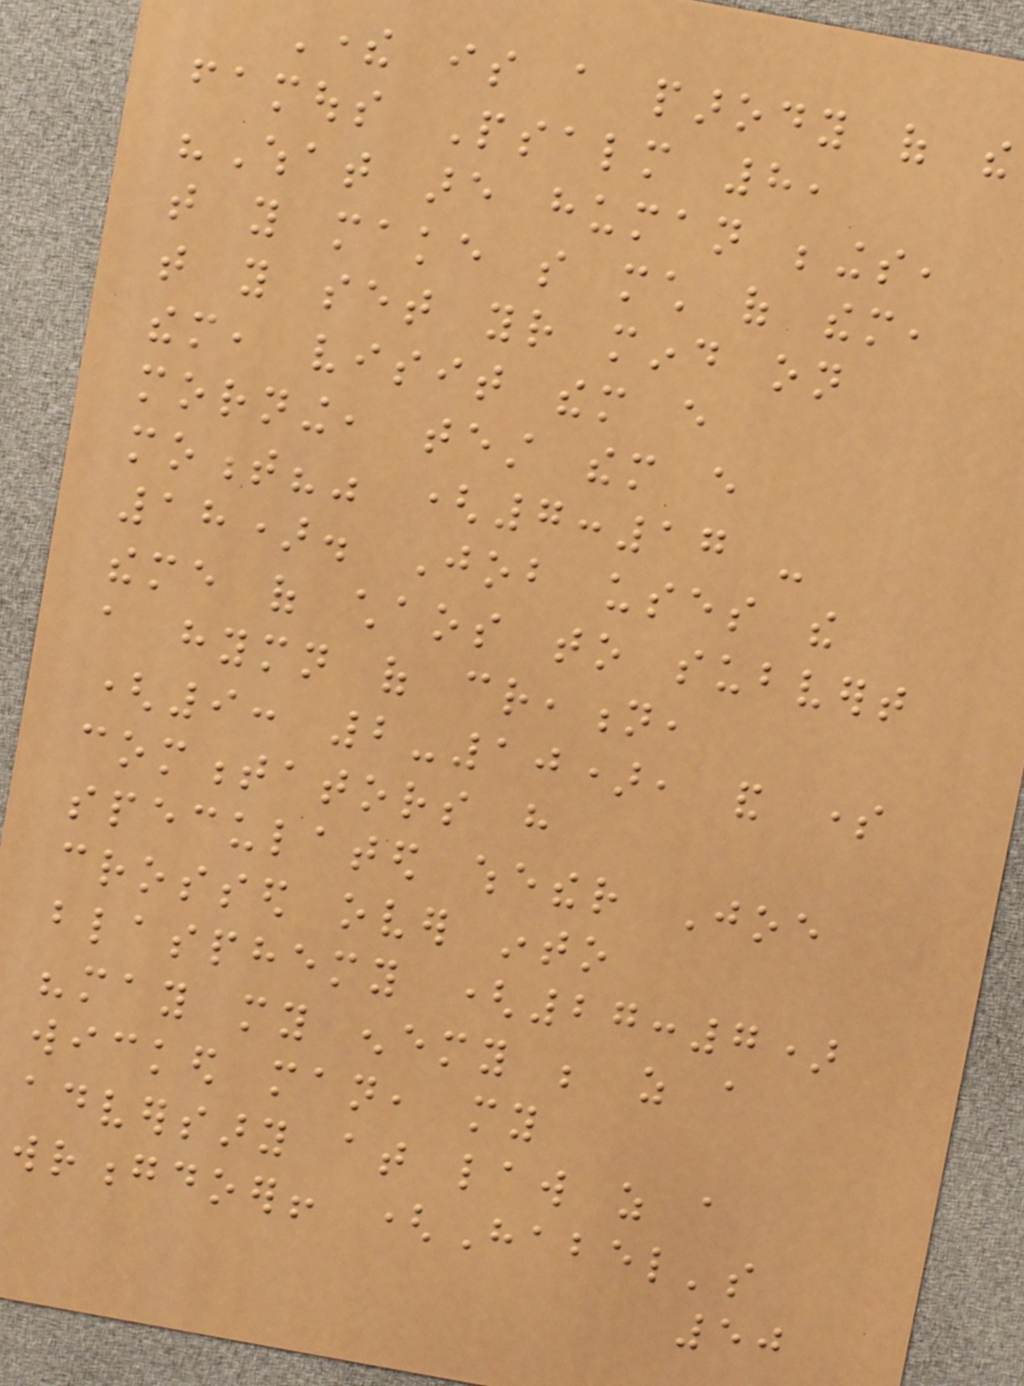There is a parody of the
famous Psalm 8,
"What are human beings,
that you make so much of them,
that you set your mind on
them, visit them every
morning, test them every
moment?" (7:17 -
18). Job uses the
theme of chaos to subvert
a hymn of creation,
(9: 2-10), and some
commentators have
speculated whether Joe
crossed over into
blasphemy (27:7)
"may my enemy be as a
wicked man, my
adversary at law as a
wrongdoer! (Habel's
50
